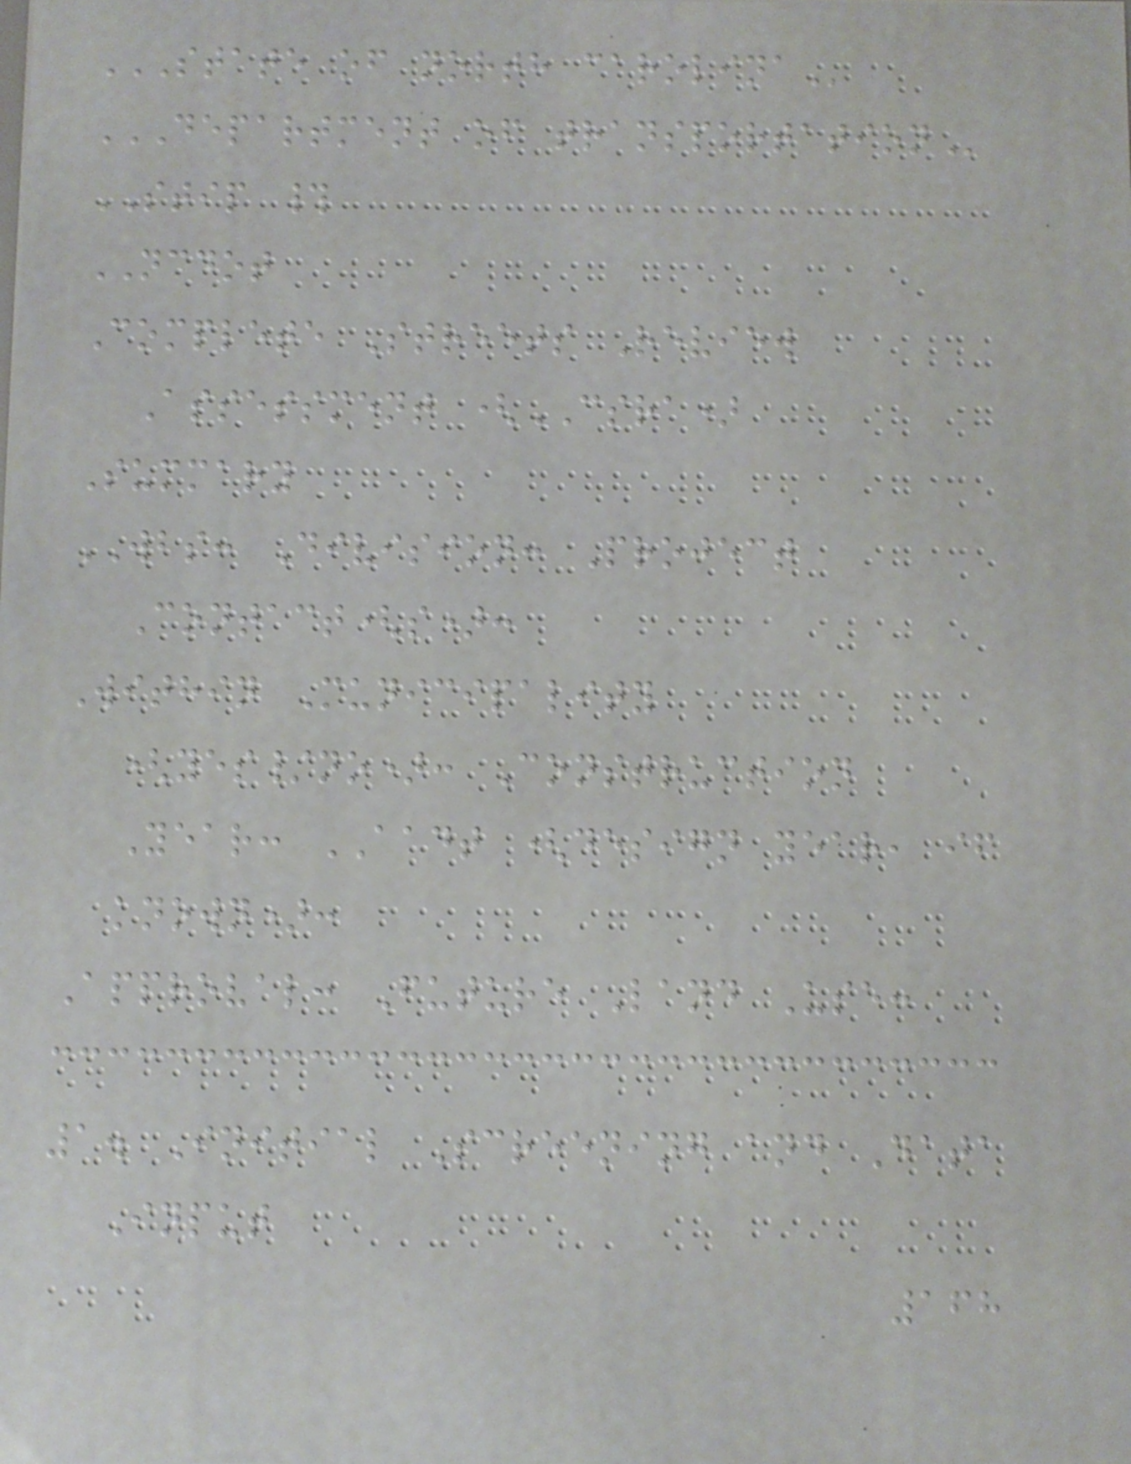STATE OF NORTH CAROLINA
DEPARTMENT OF TRANSPORTATION
STIP #
NCDOT
Complete Streets Review
Assessment (CSRA)
Summary
WBS: Division: Project
Contact(s):
Within Municipality
(yes/no): Construction
Year: AADT (design year, if
known):
Approval: Future Land Use:
1. Initial Screening and Data
Input
168
